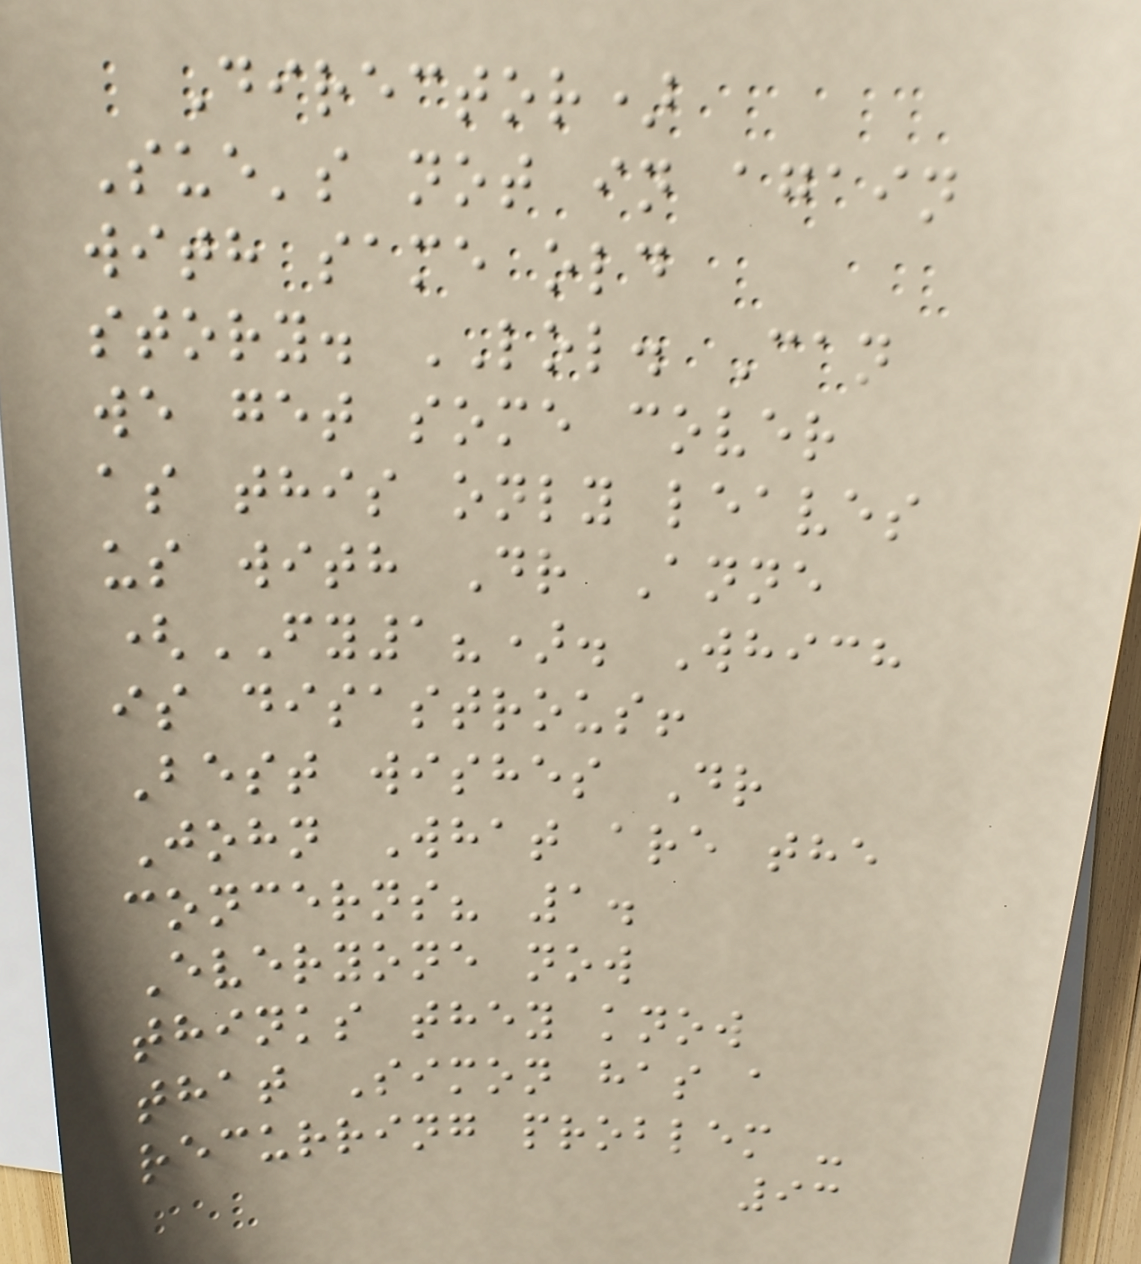Director)
Sue's not in again
with same old
story. LOL. Can
we get some cover
as this only leaves
us with Dr Anne
(FY1?). Which
is disastrous!
Best wishes Dr
John What are the
concerns? 1.
Everyone now
thinks they know
that Simon has a
recurring problem -
93
